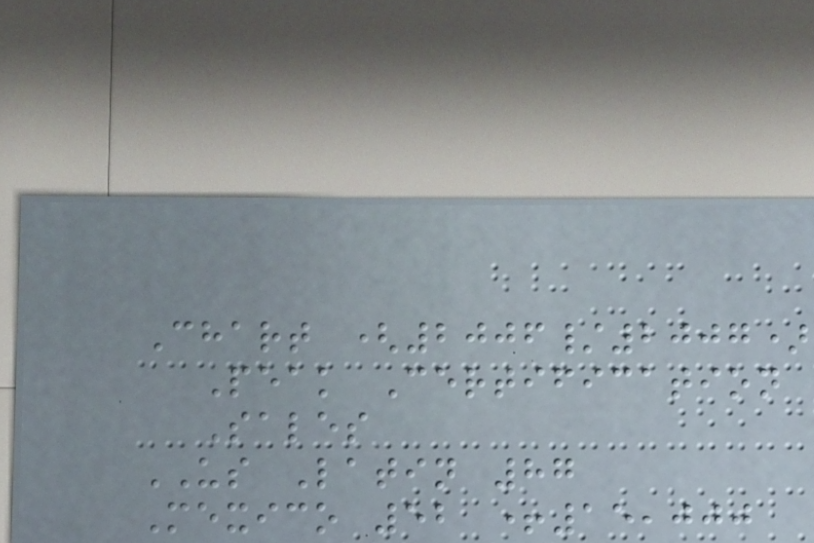Chart (2006/2007)
Peak Certification
Sales
US Latin 87
Mexico 52 +15,000
